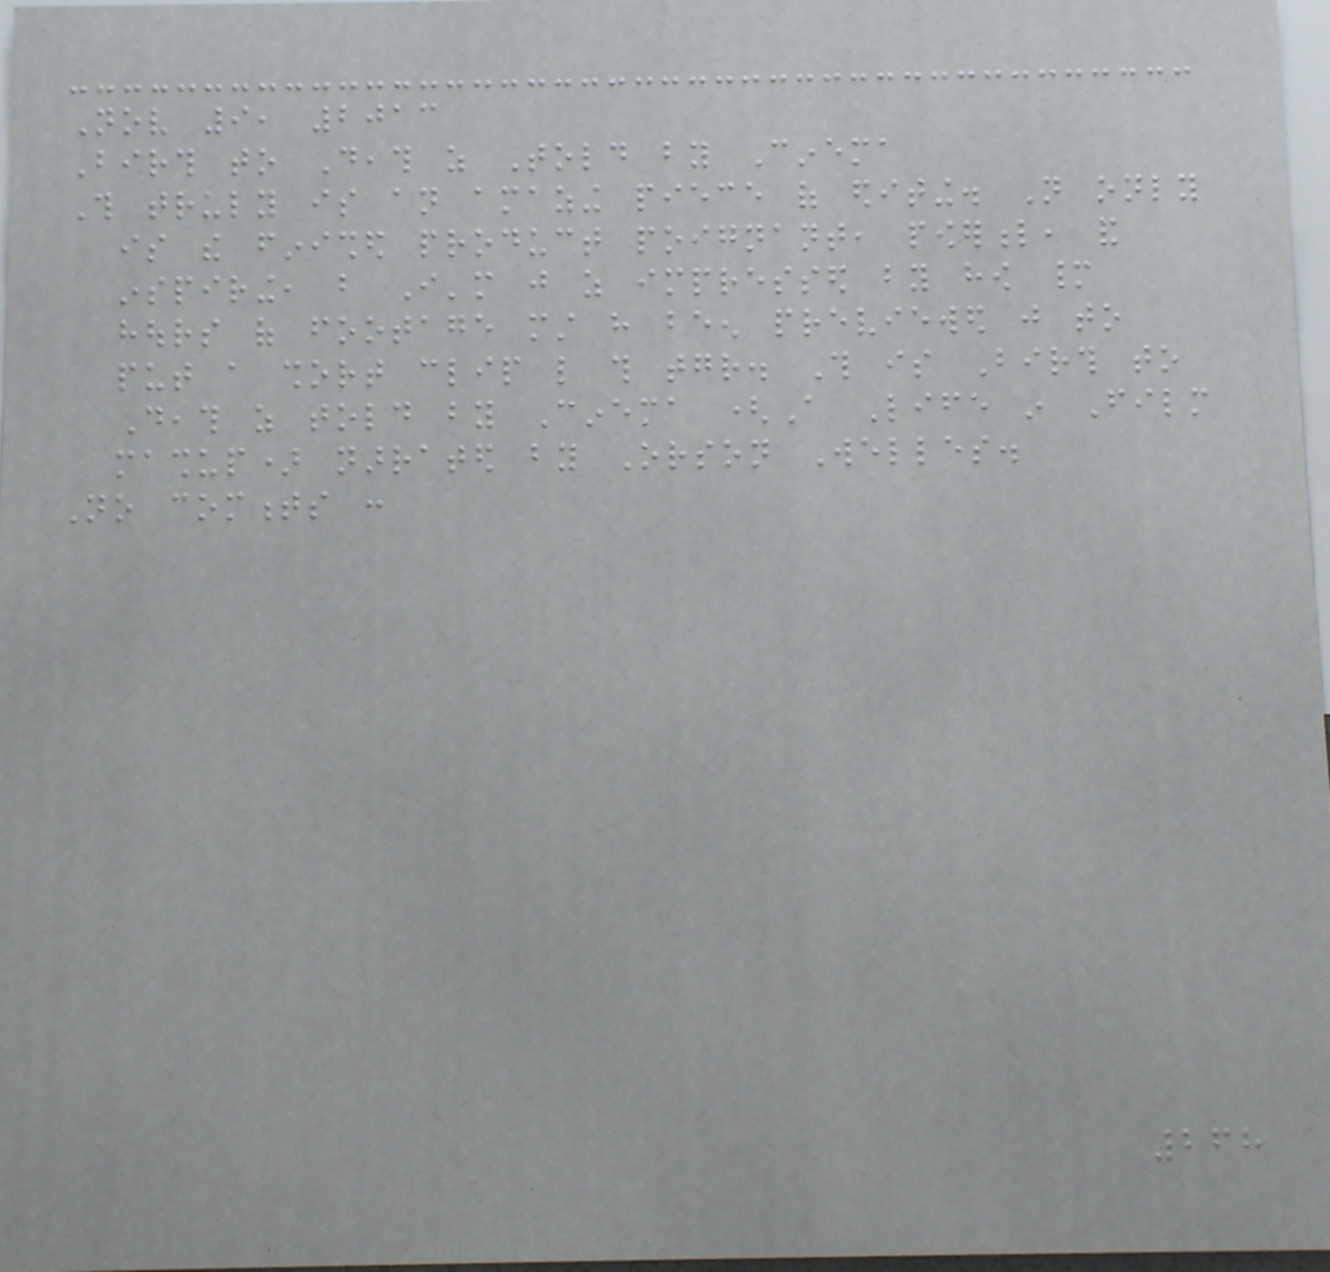Nov 9, 2013
Birth to Death as Told by Cinema
This truly is an amazing piece of editing. Not only
is the finished product poignant, powerful, and
inspiring, but I'm just as impressed by how many
hours of footage must have been previewed just to
put a short clip like this together. This is Birth to
Death as told by Cinema (A Life in Film
mashup) narrated by Orson Welles.
No comments :
268
